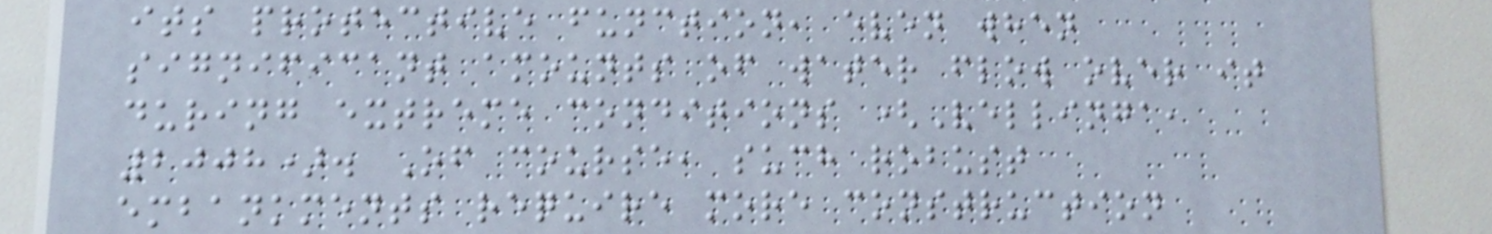its protective function, even when
significant amounts of water flow over it
during extreme conditions (Vellinga,
2008). Of course, such robust
embankments require more construction
